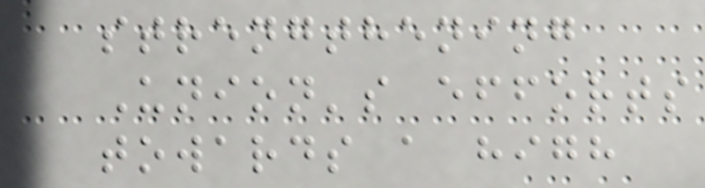strengthening
Union's efforts
towards a high
